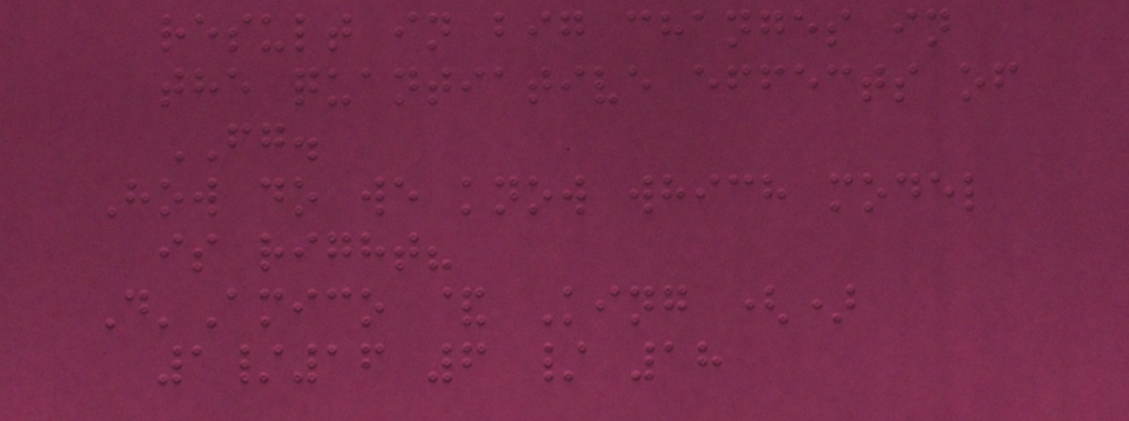result in big changes in
the quantiative effects of
FG.
How do we know which model
is right?
D'Amico & King ()
1/16 6 / 18
